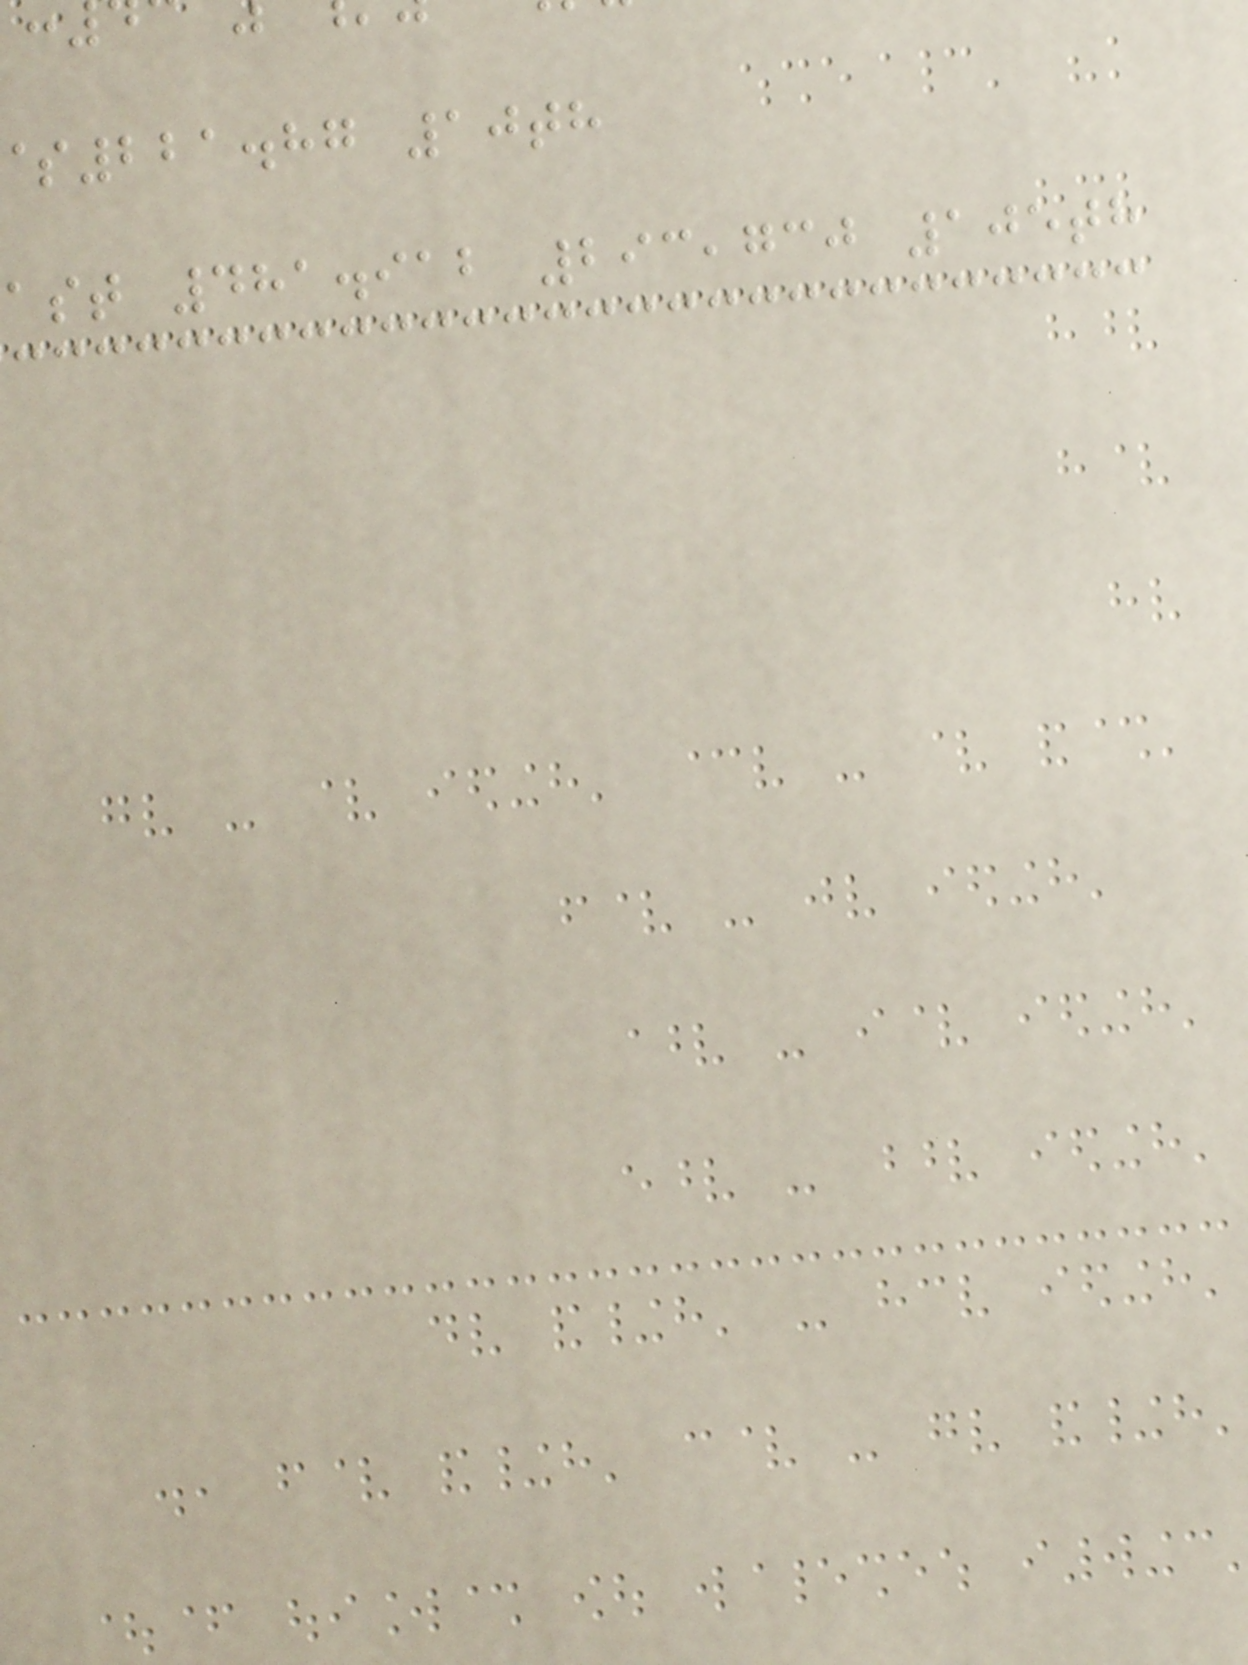221.87 10th
ast 481.912 293,730 105th
